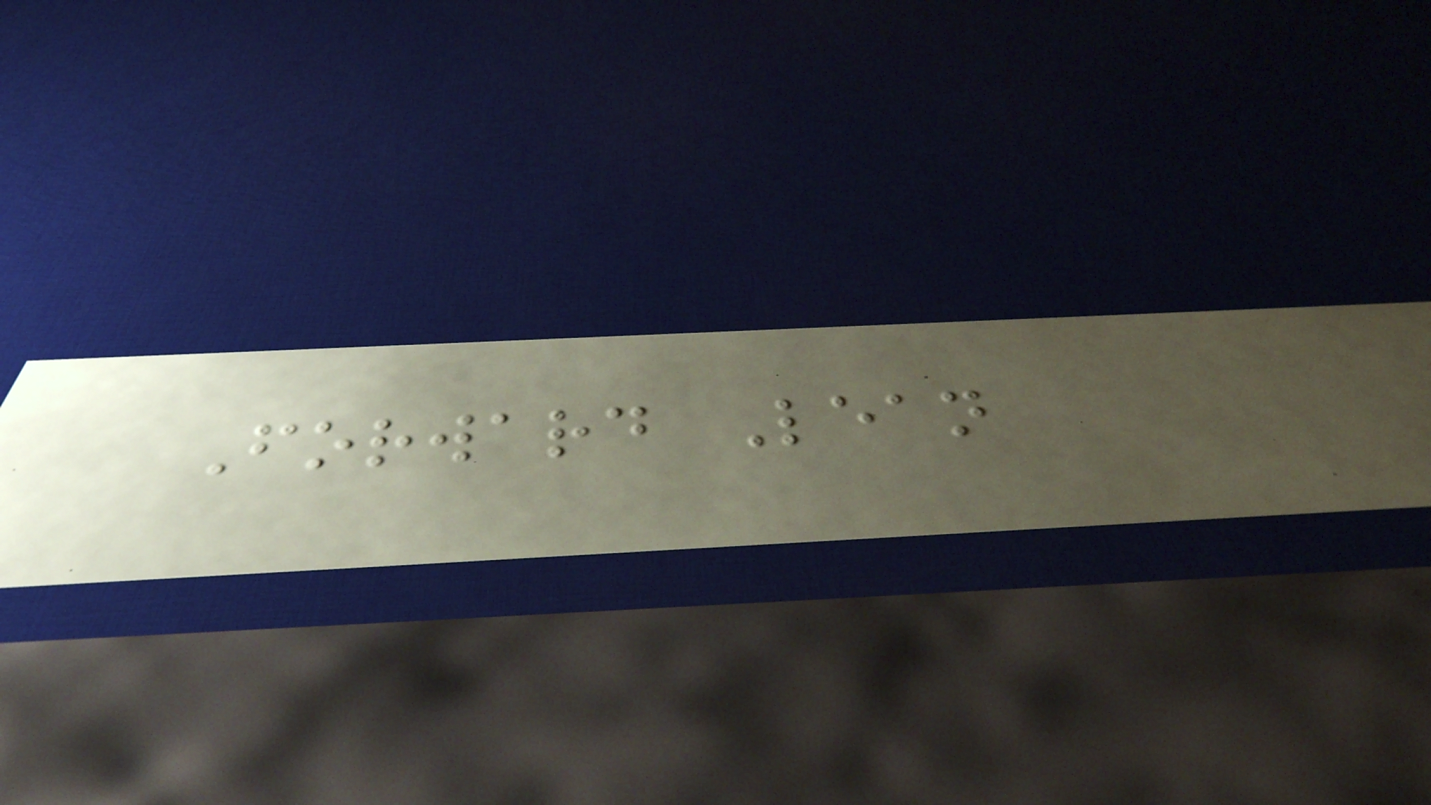Forward Lean
